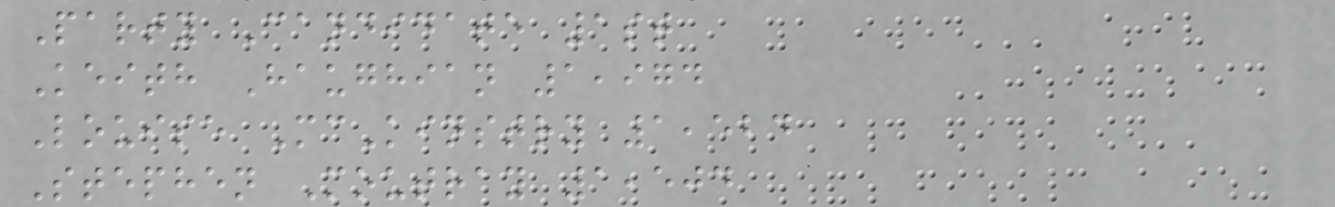Party Candidate 1st
Keith Haughian 1,974
Louise McKinstry 1,524
Stephen Moutray 1,504
